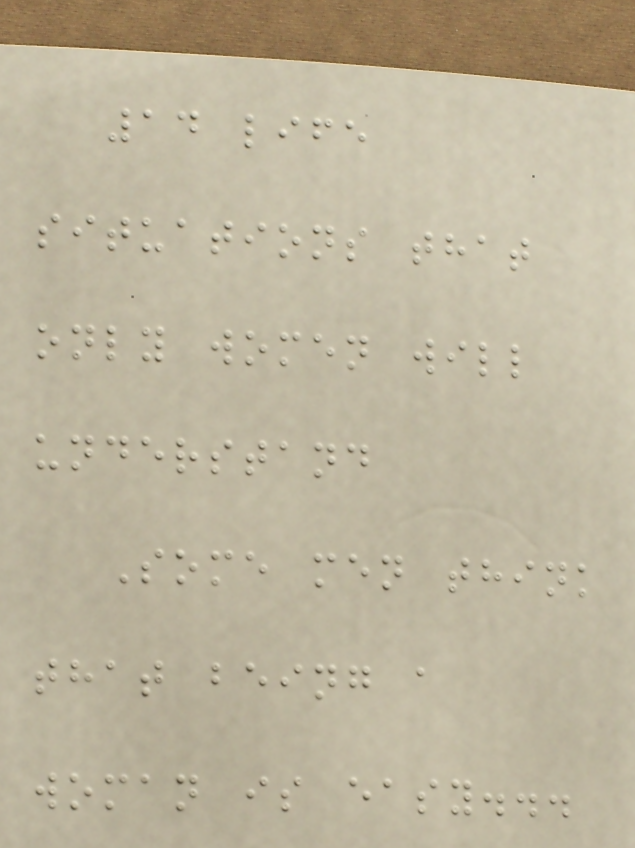14 life
situations that
only women will
understand
Some men think
that being a
woman is easy...
